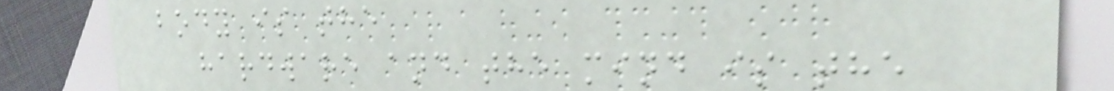body is the
hardware and the mind is the
